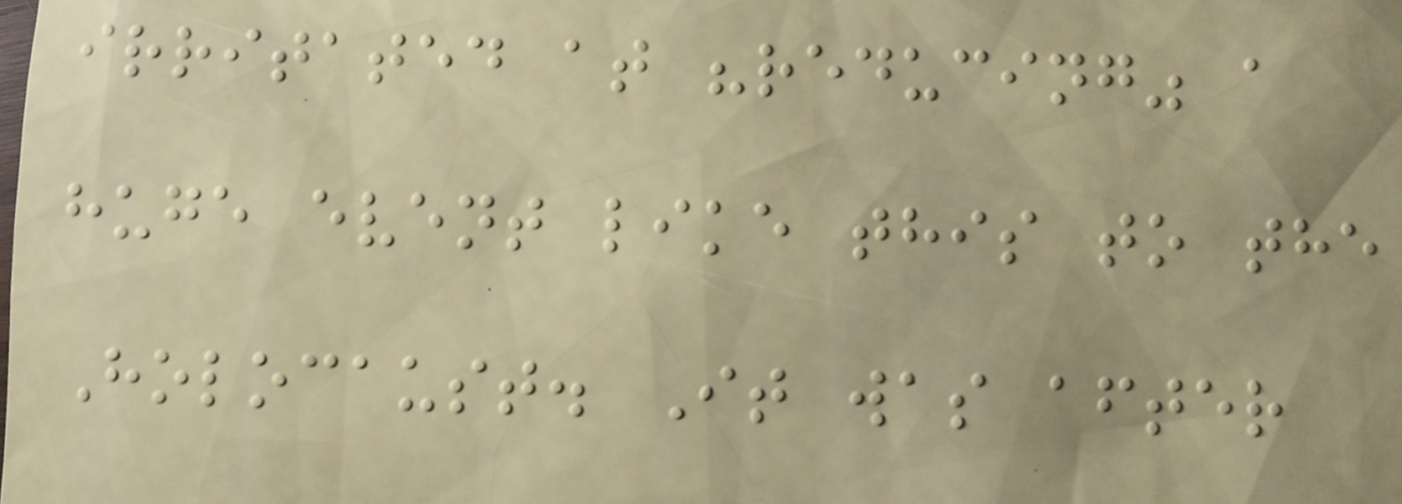irritated at "reducing" a
huge event like this to the
Holocaust. It was after
